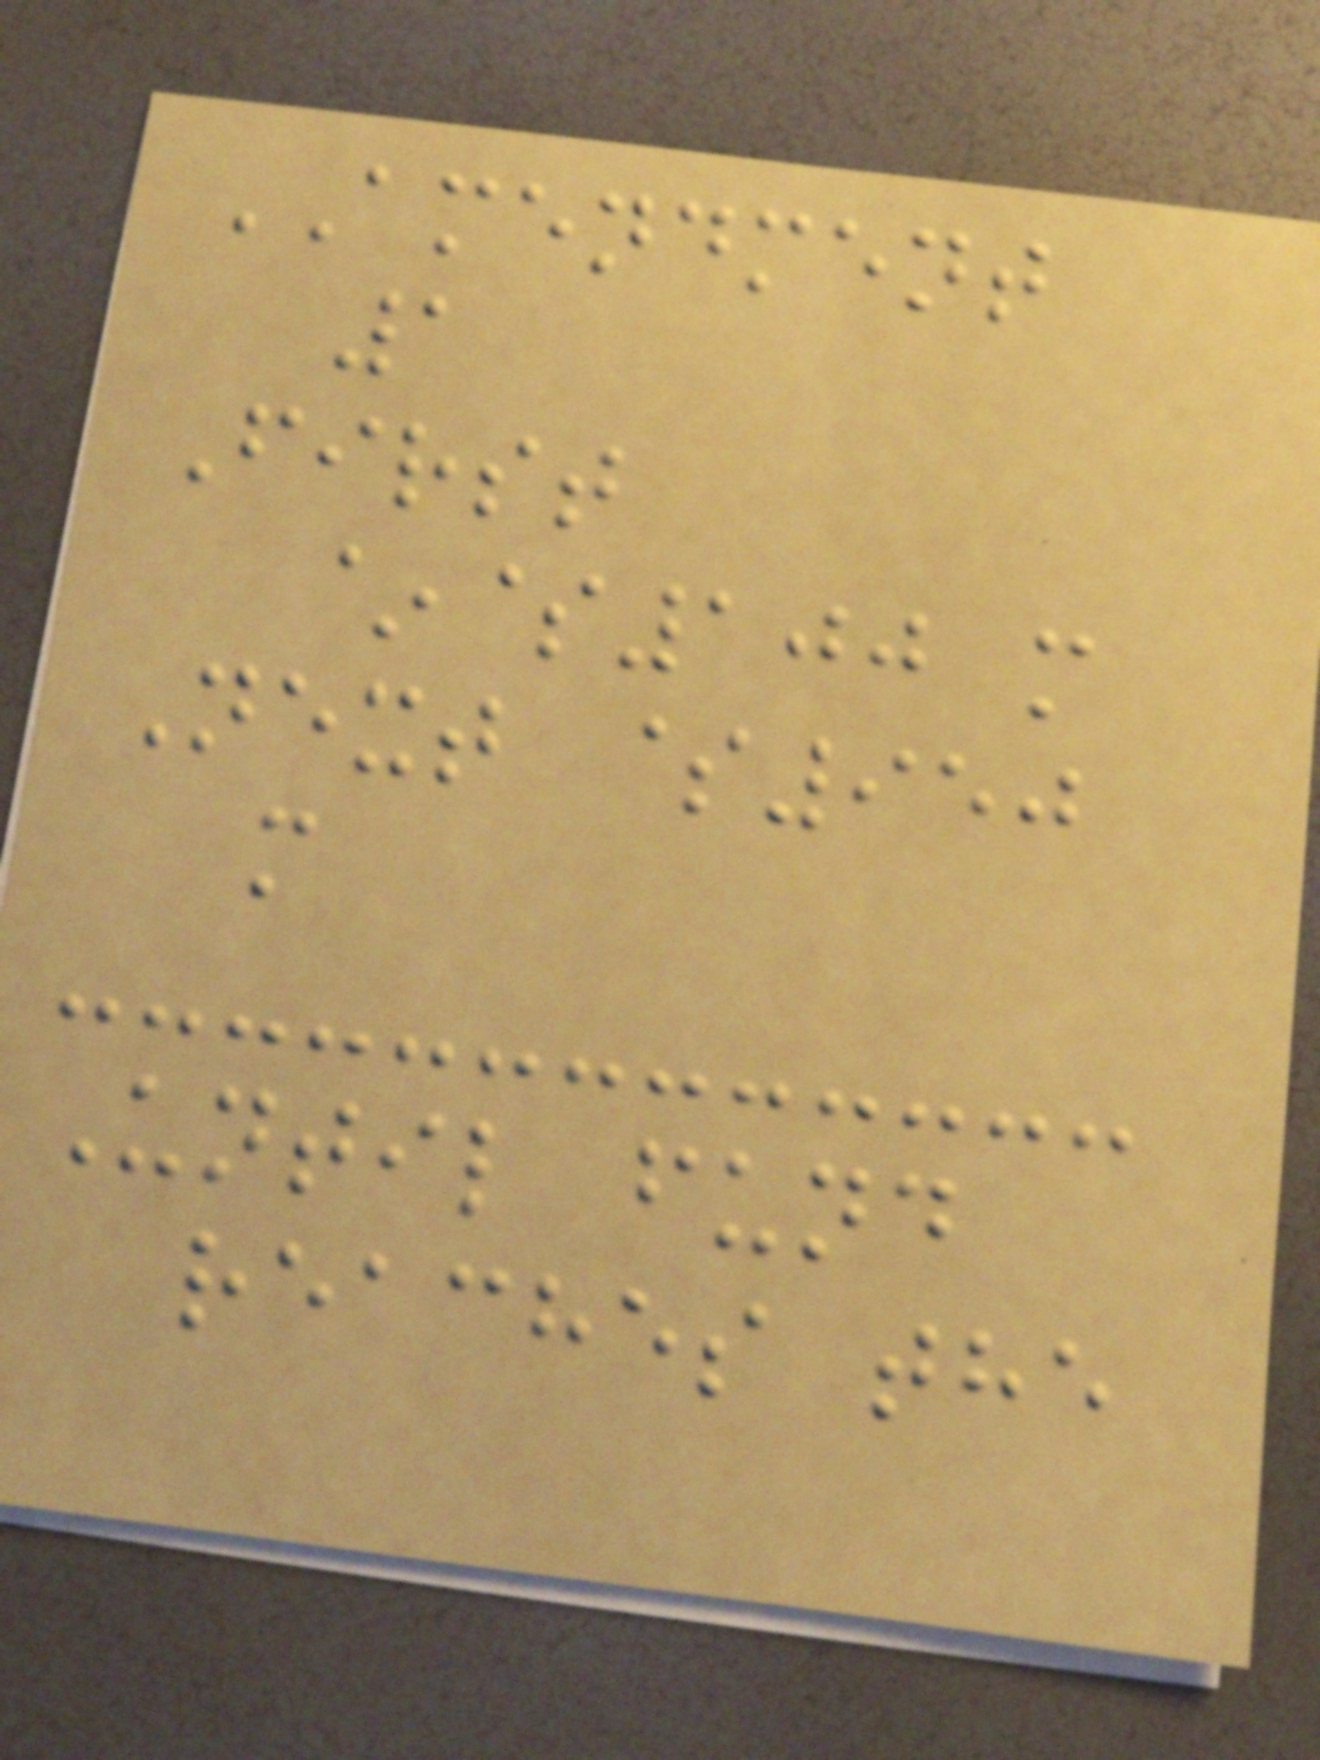AMENDMENT
1
First
~$100 m
Next $950
m
Until fund
reaches the
